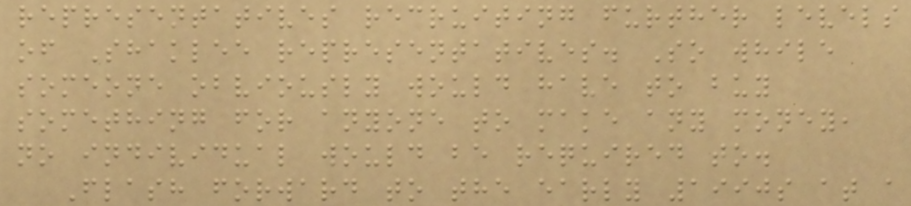representatives recruiting further levels
of Shaklee representatives. So while
someone obviously would have to buy
something for anyone to make any money,
no individual would be required to.
Flash forward to the early 1990s at a
